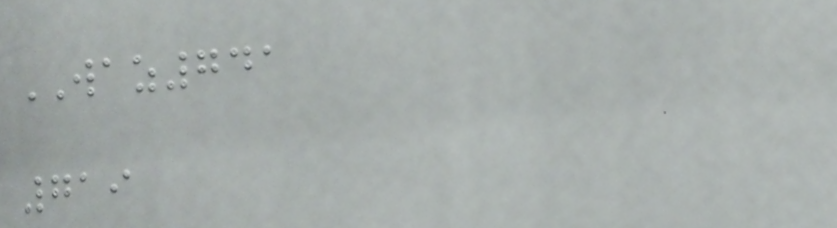WAZ741
719
